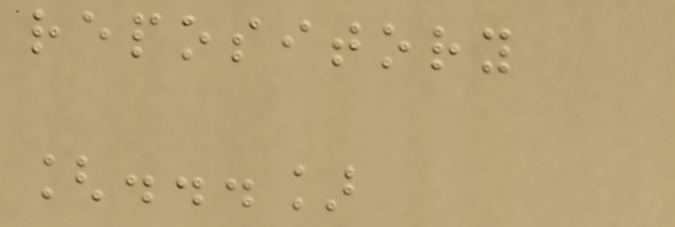repository
[...]
